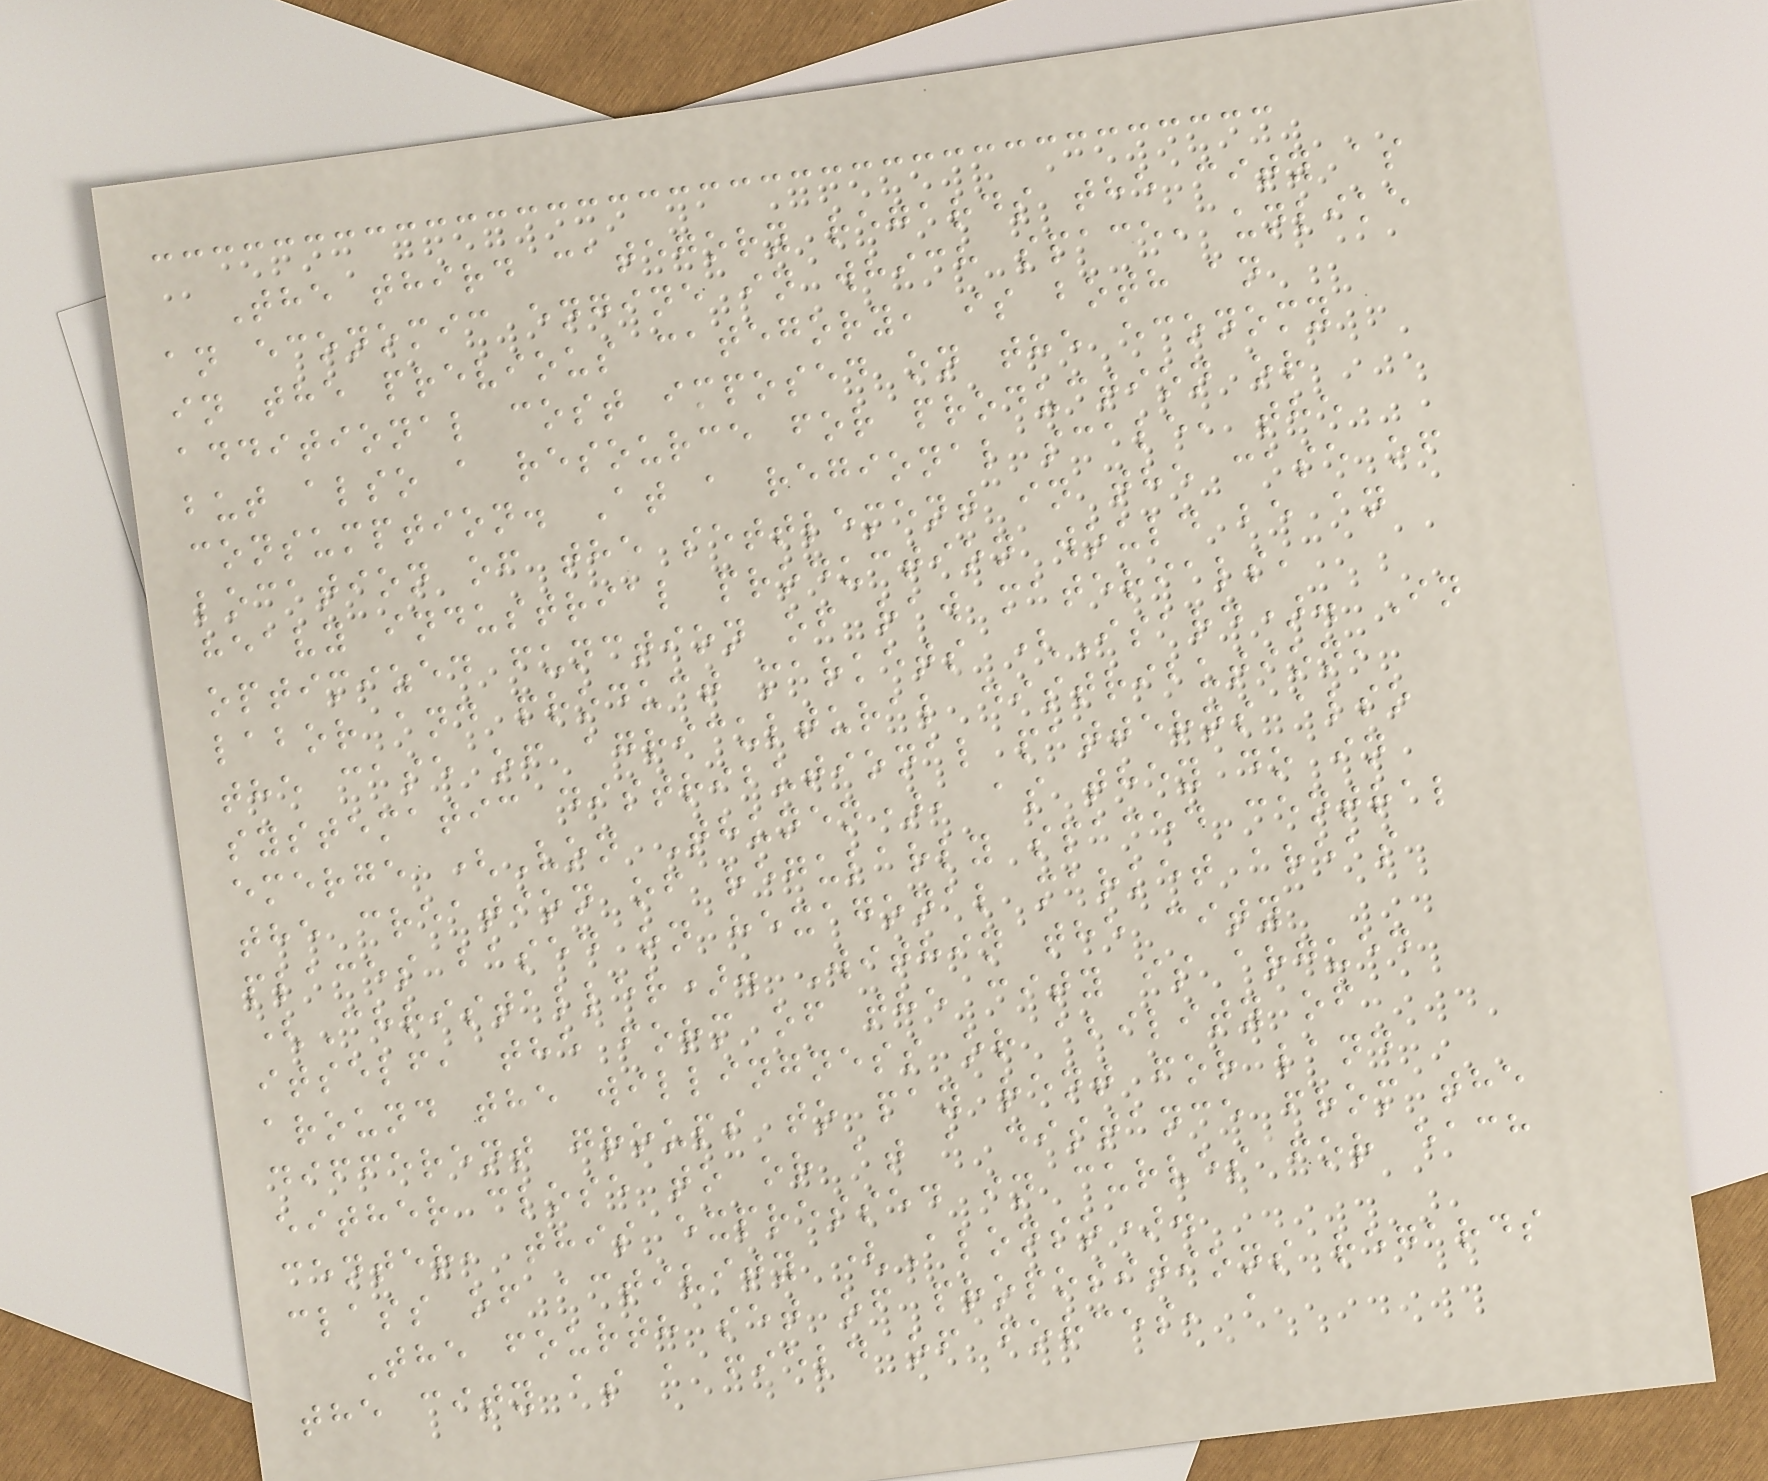The third category regards the city as
an economic engine in which space, unlike
in the previous category, is both an
additional cost imposed on the economy
but also a resource for production or
consumption. At a regional scale, the
location of the settlement in the case of
heavy industrial production would be an
optimized function of raw materials,
labor and product markets (Isard). In
the case of agricultural distribution,
systematic distributional patterns also
emerge (Von Thunen), as they do in
the creation of regularly spaced central
places based on hexagonal market areas
(Christaller). Within the city
itself, the form of the city is argued
around the willingness or ability of
different groups to pay rent for land
either close to or at a distance from the
center, this expressed in curves for each
class of activity (Alonso).
The fourth set of propositions regards
the city as a field of forces, a
